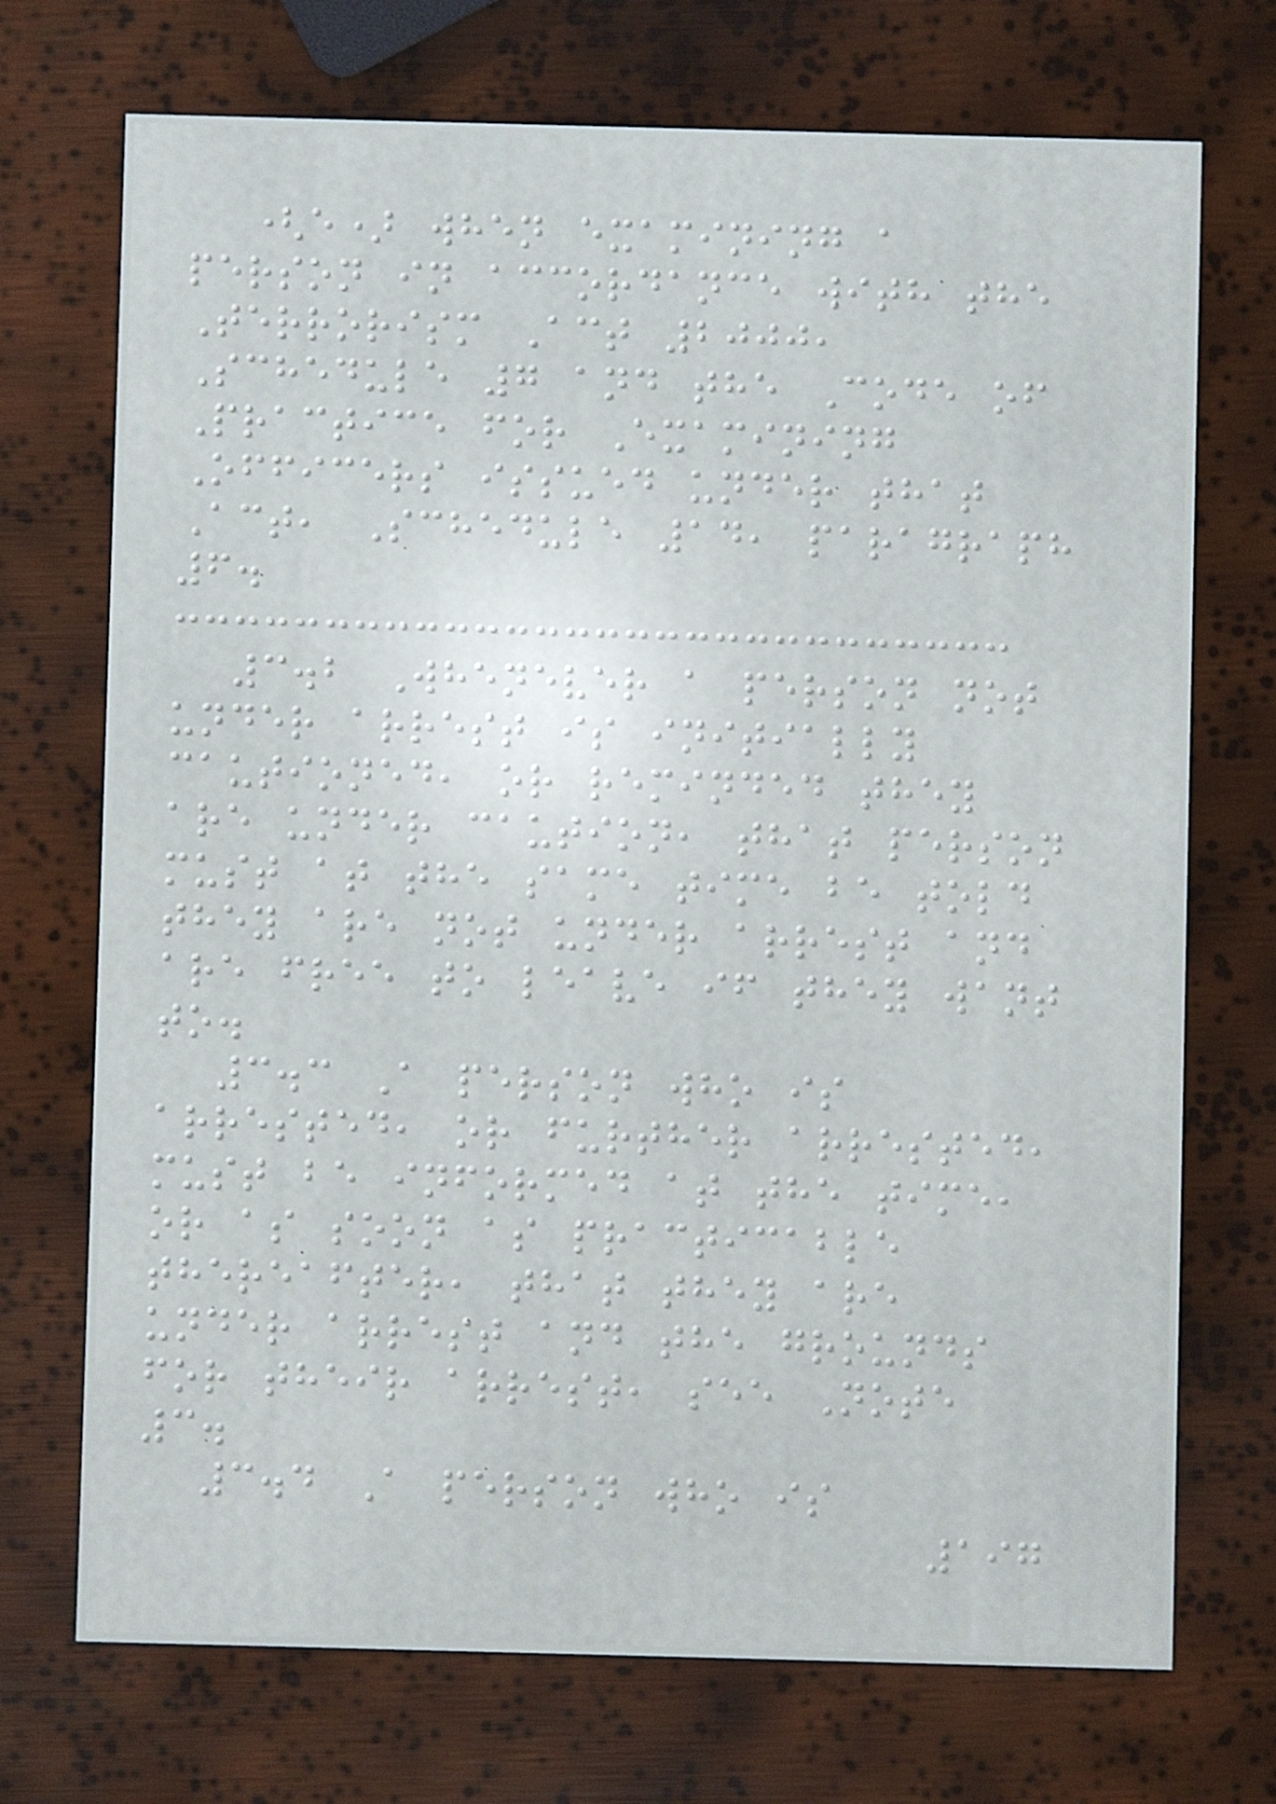(e) when examining a
person in accordance with the
Terrorism Act 2000,
Schedule 7 and the Code of
Practice for Examining
Officers issued under that
Act, Schedule 14, paragraph
6.
3.2 Whenever a person not
under arrest is initially
cautioned, or reminded they
are under caution, that person
must at the same time be told
they are not under arrest and
are free to leave if they want
to.
3.3 A person who is
arrested, or further arrested,
must be informed at the time,
or as soon as practicable
thereafter, that they are
under arrest and the grounds
for their arrest, see Note
3.
3.4 A person who is
197
